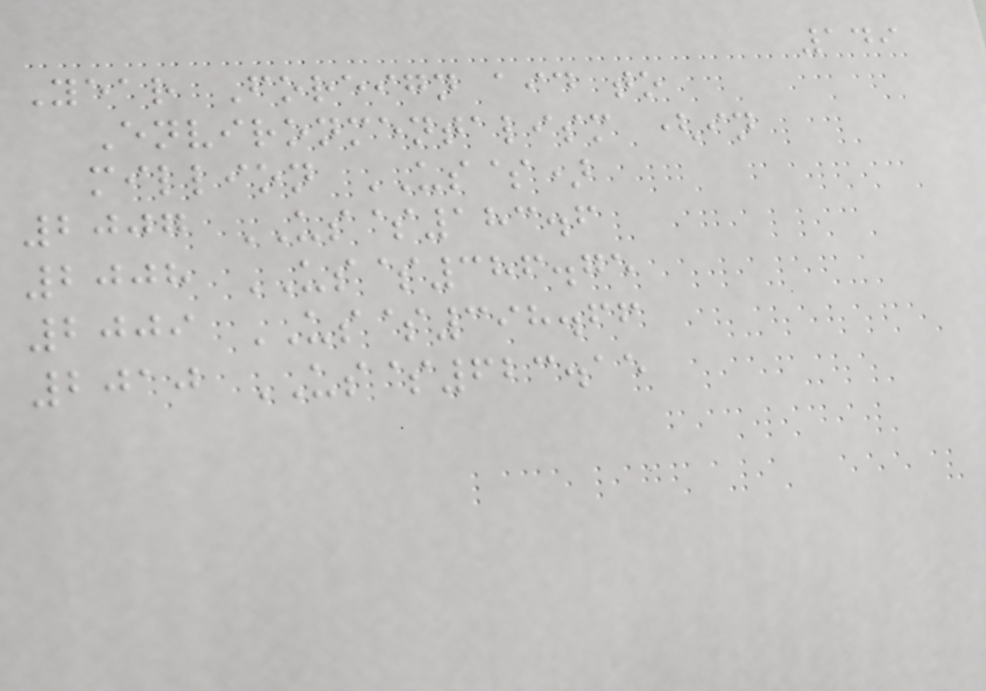149
Year Foreign aid to
Environmentalism (in
million US$)
2007 US$183.6
2008 US$386.75
2009 US$398.66
2010 US$623.15
